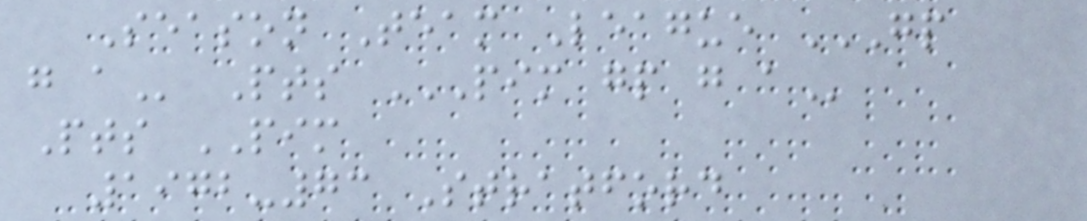Season Team League GP
G A Pts PIM GP G A
Pts PIM
1972-73 Stratford
